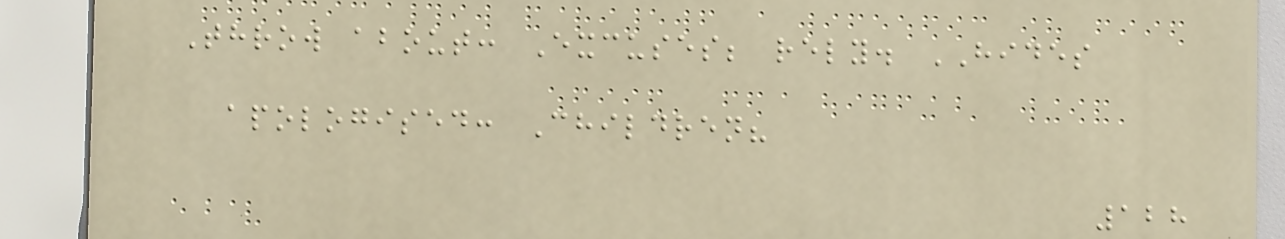Throw about: Excuses; rely. HIDES
apologised: Children?
128
